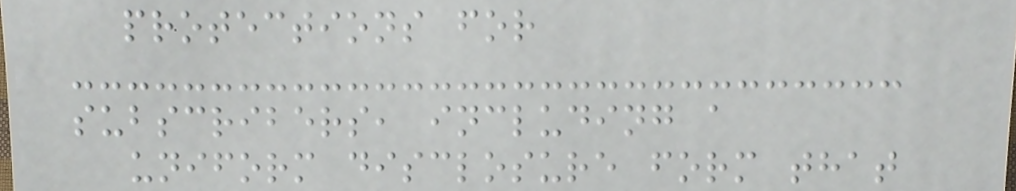protections for
subscribers, including a
uniform disclosure form that
